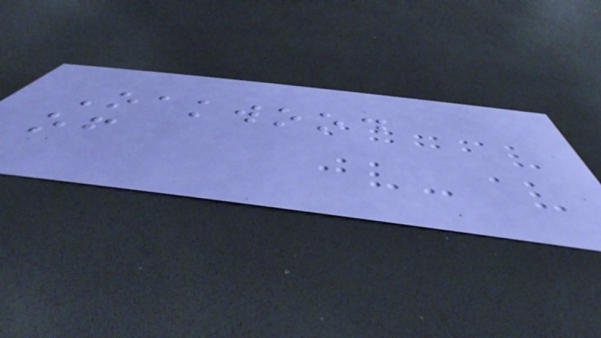Oakwood
of
